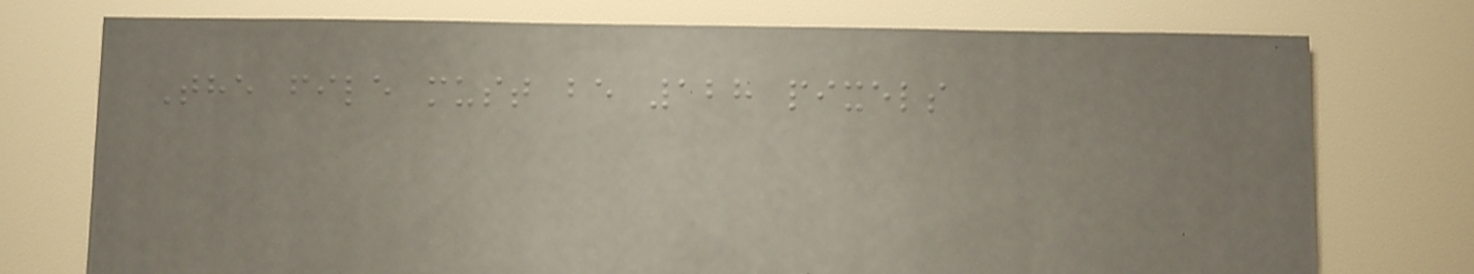The file must be 128 pixels
